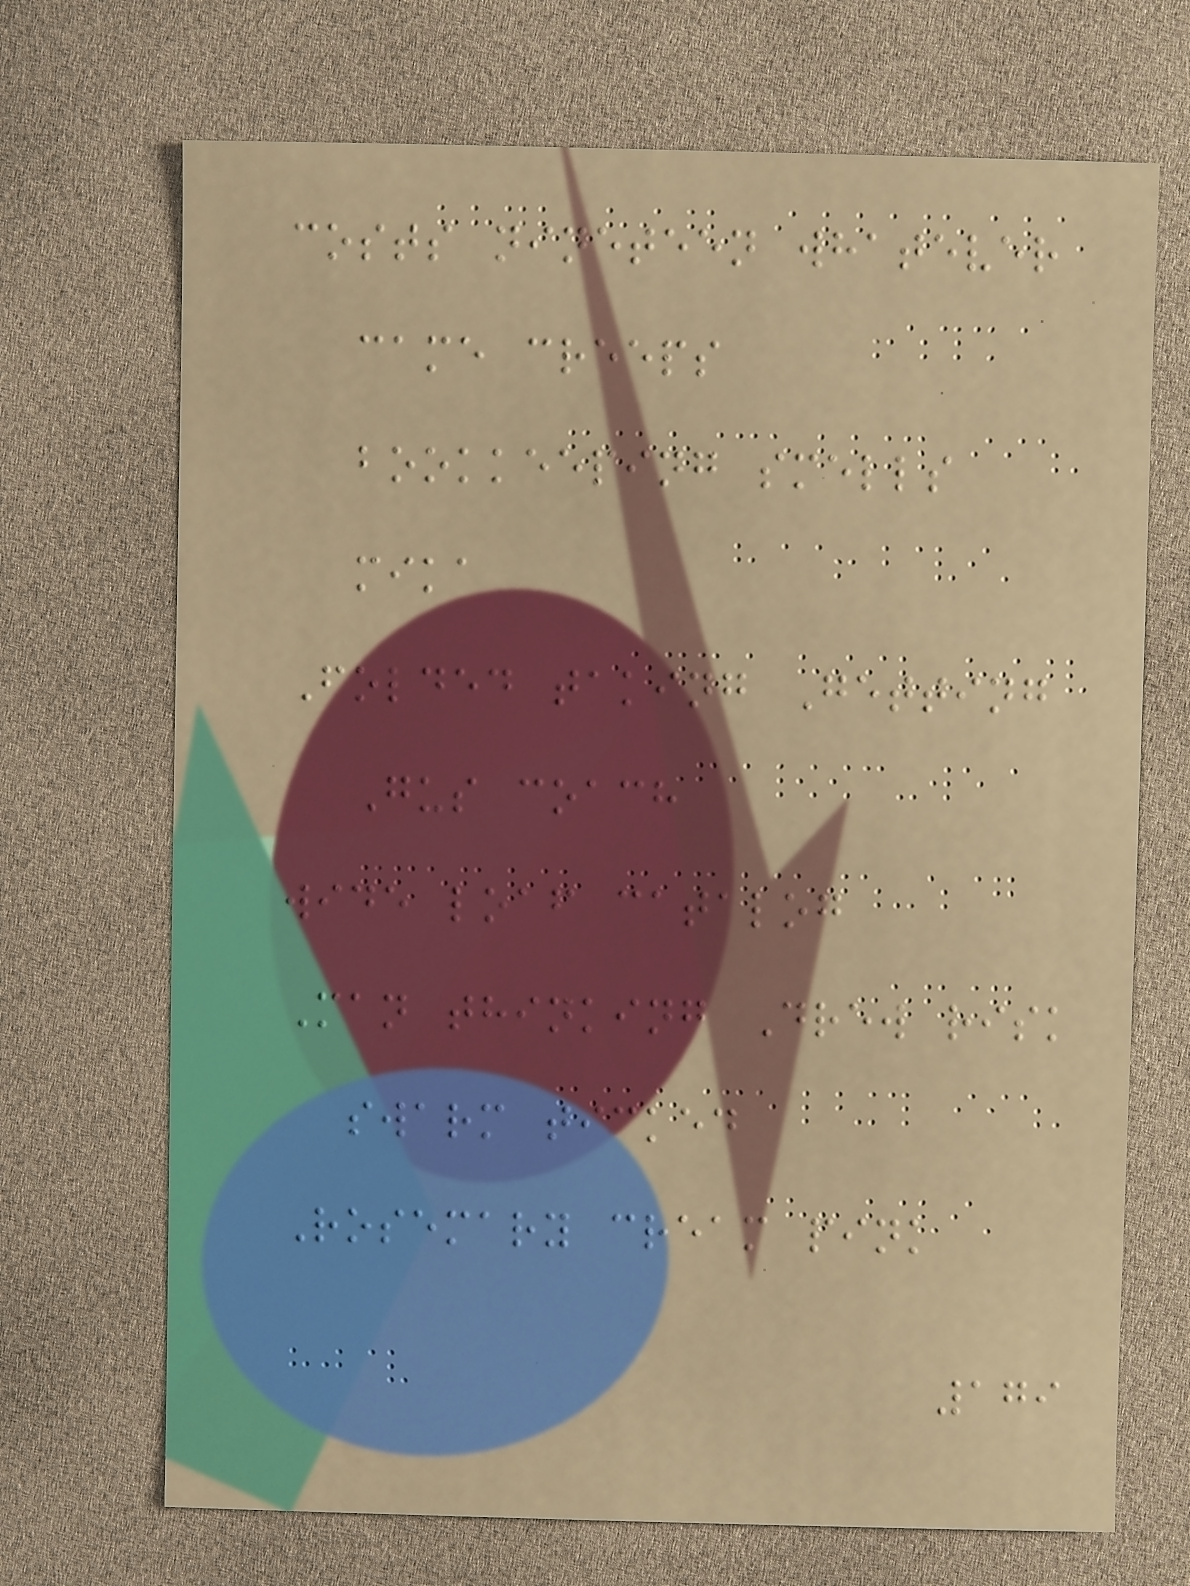costs nineteen whatever
came creeps
bookkeeping smells
mika
Folded taking Getting
Gus coach
wide loaf catalog
Man thinking Drew risk
swarm ticked
Rosemary cream pink
179
